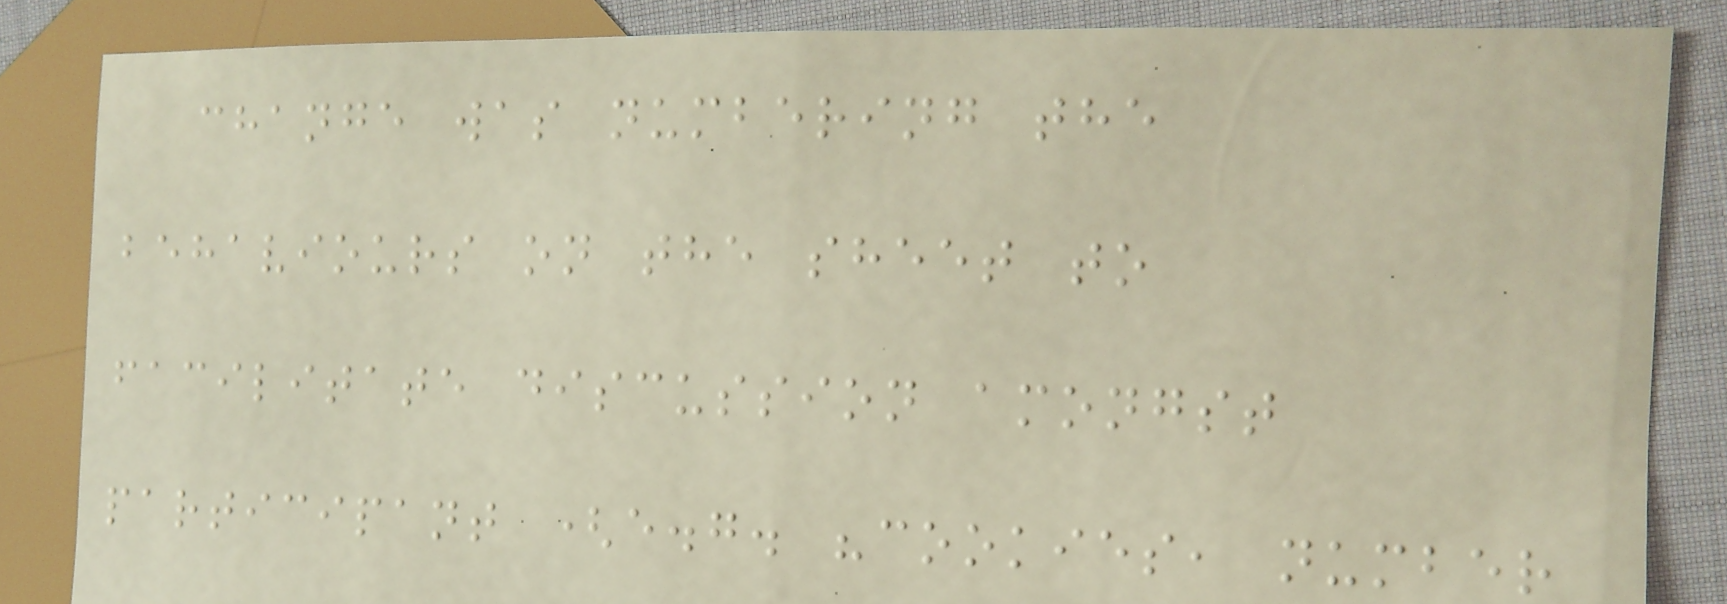change was numbering the
behaviours on the sheet to
facilitate discussion amongst
participant (e.g. "cookies, number
